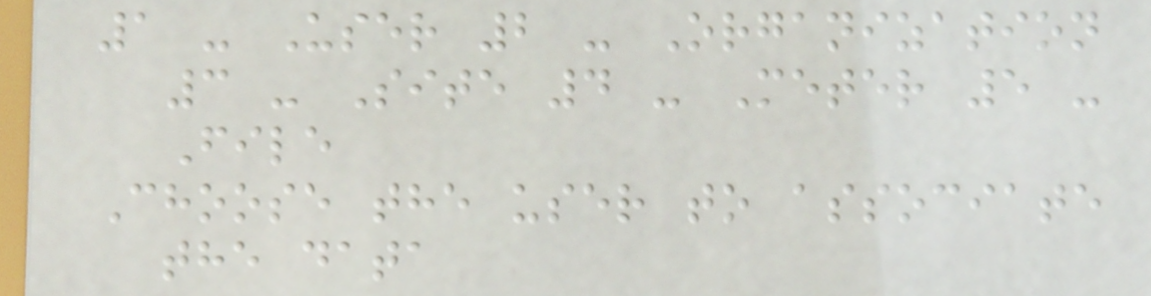1 - User 2 - Organization
3 - Site 4 - Meter 5 -
File
Choose the user to associate
the data
